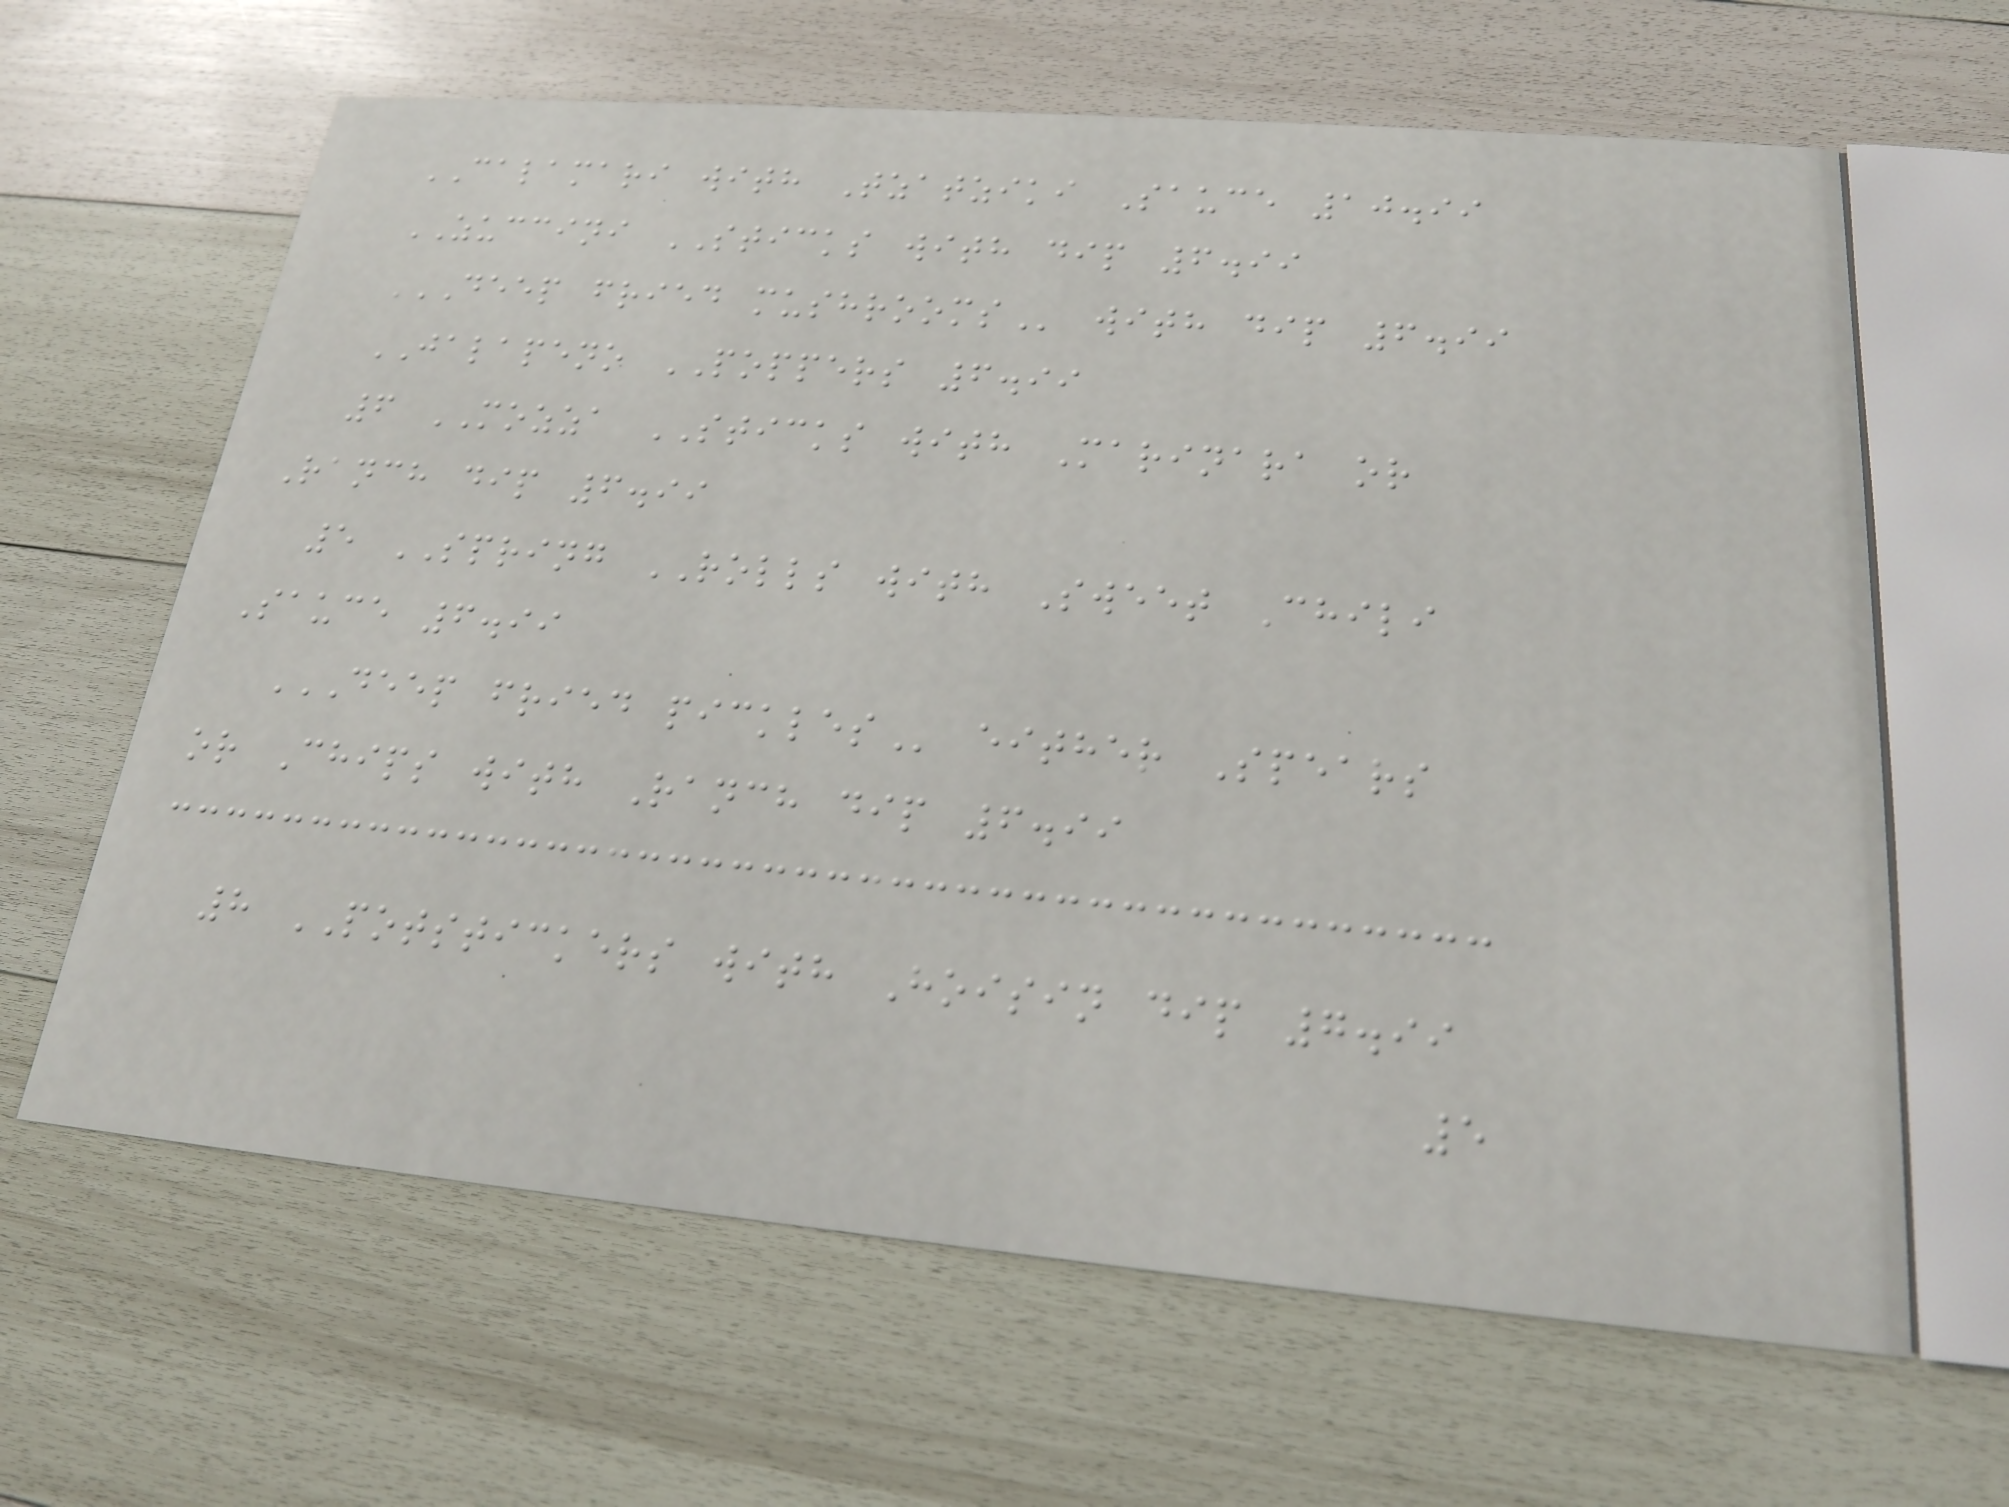CALAMARI with Tzatziki Sauce 10.99
ZUCCINI STICKS with dip 6.99
DEEP FRIED MUSHROOMS with dip 6.99
JALAPENO POPPERS 6.99
6 MOZZA STICKS with Marinara or
Ranch dip 6.99
5 SPRING ROLLS with Sweet Chili
Sauce 6.99
DEEP FRIED PICKLES either Spears
or Chips with Ranch dip 6.99
8 POTSTICKERS with Hoisin dip 7.99
5
